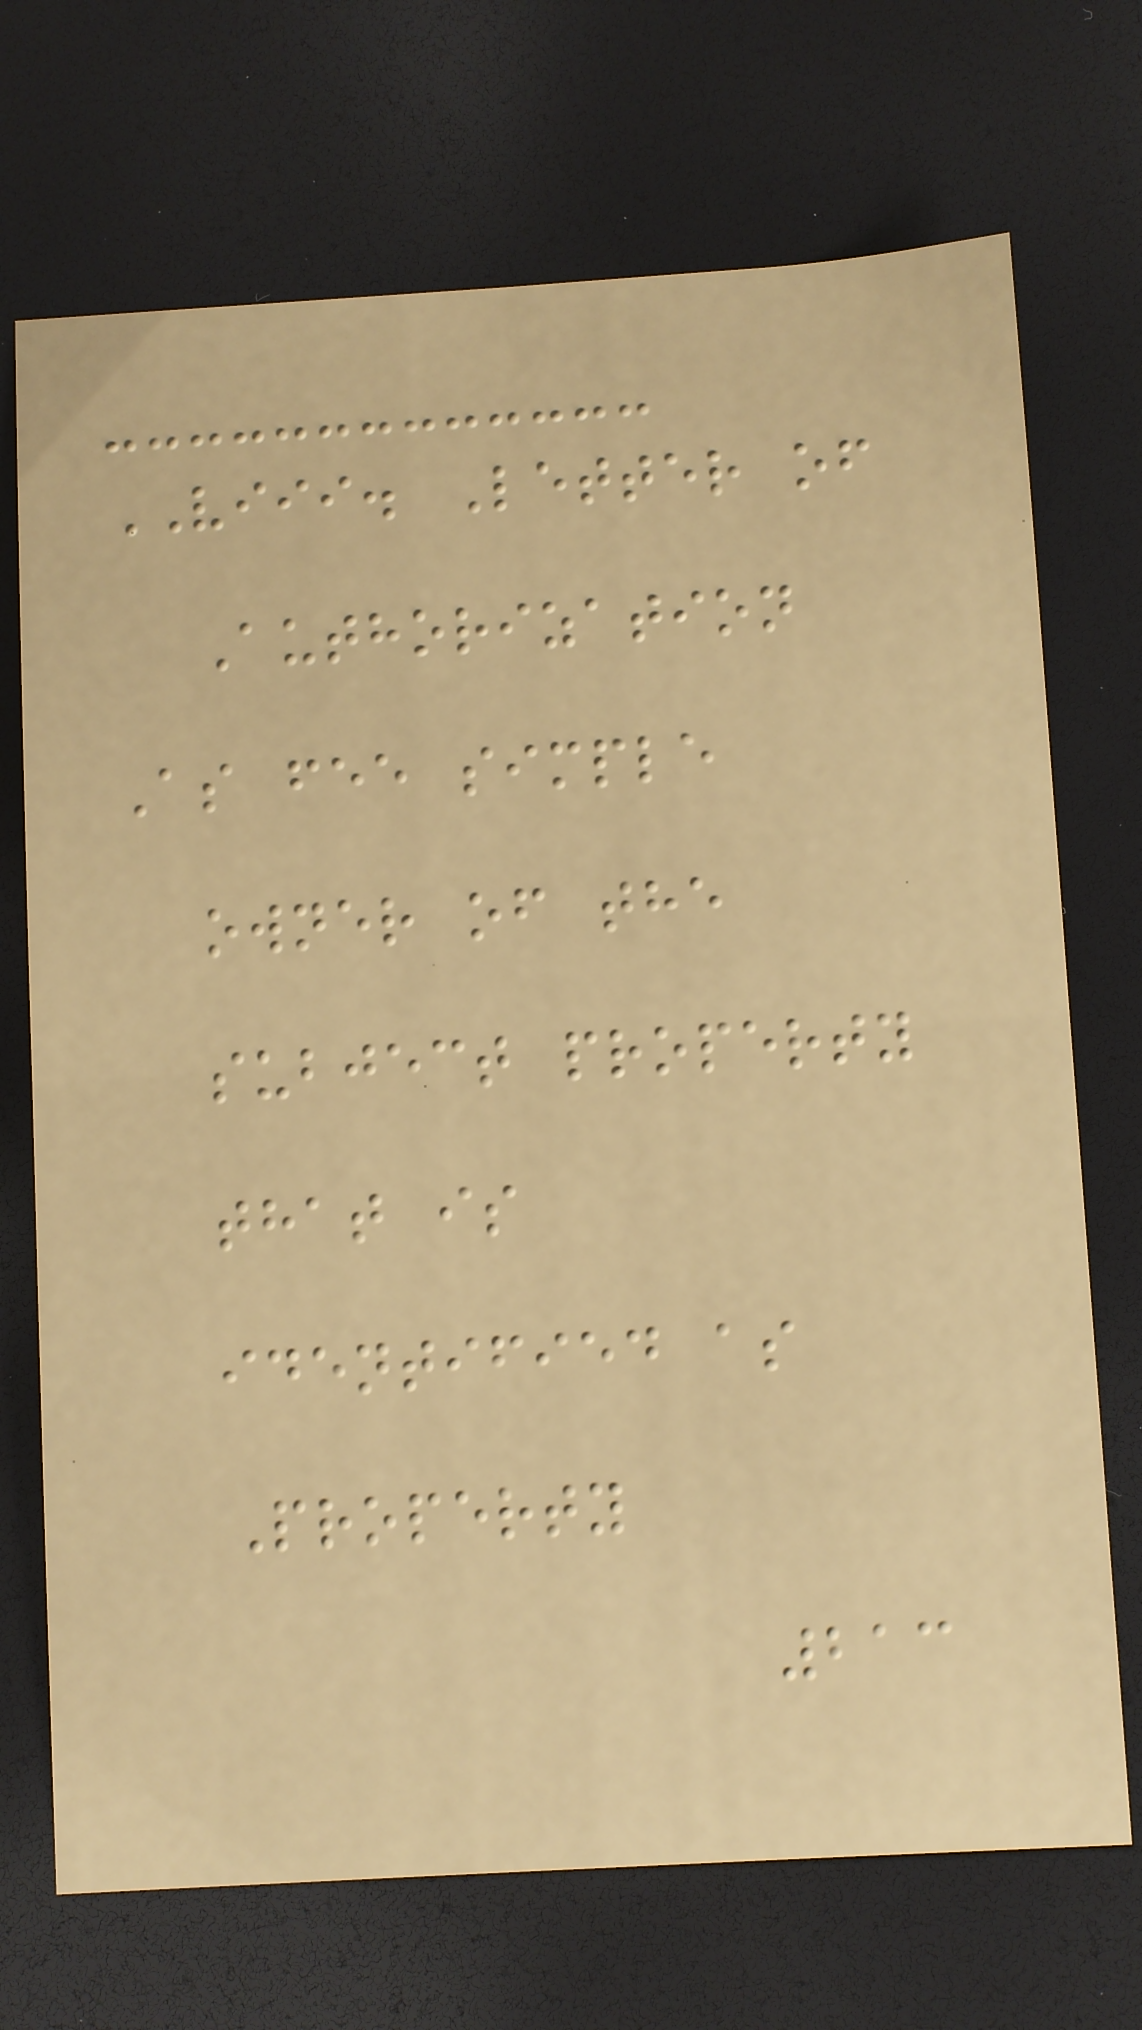VIII. Letter of
Authorization
As fee simple
owner of the
subject property
that is
identified as
Property
213
